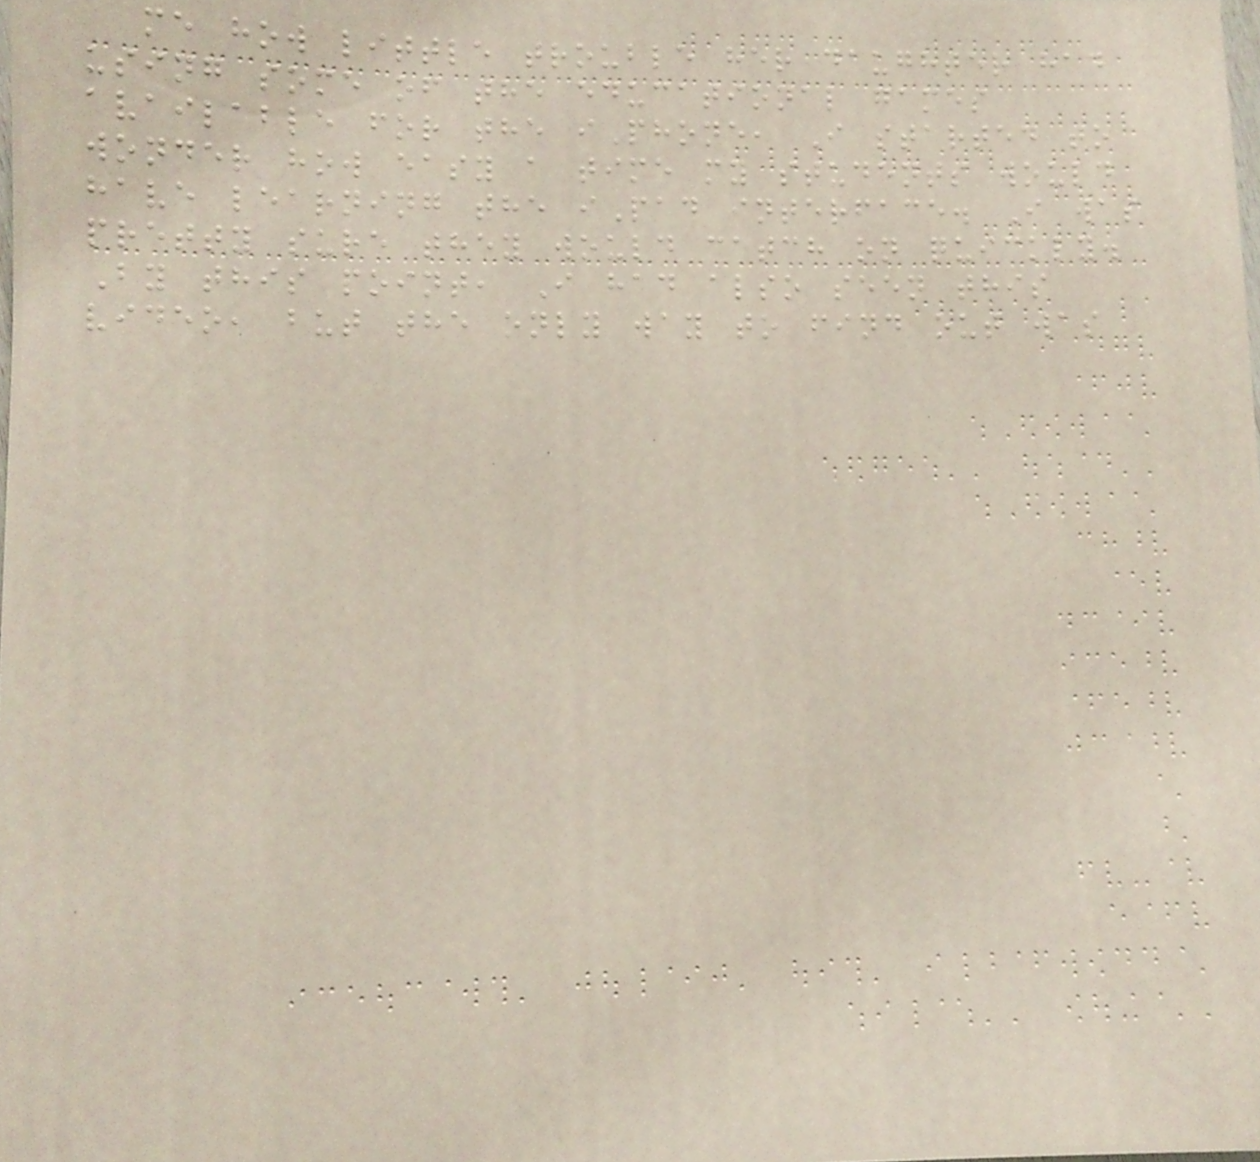me how little trouble her daughter had
using some of the educational games
available for the iPhone, I started to
wonder how easy a time my students would
have learning the iPad interface. I was
pretty sure they would catch on quickly.
By this point, I had also seen this
video, but the only way to find out was
